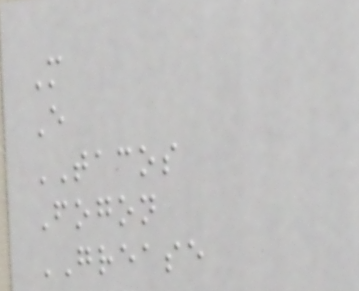M
E
TACOS
Fogon
GREASE
